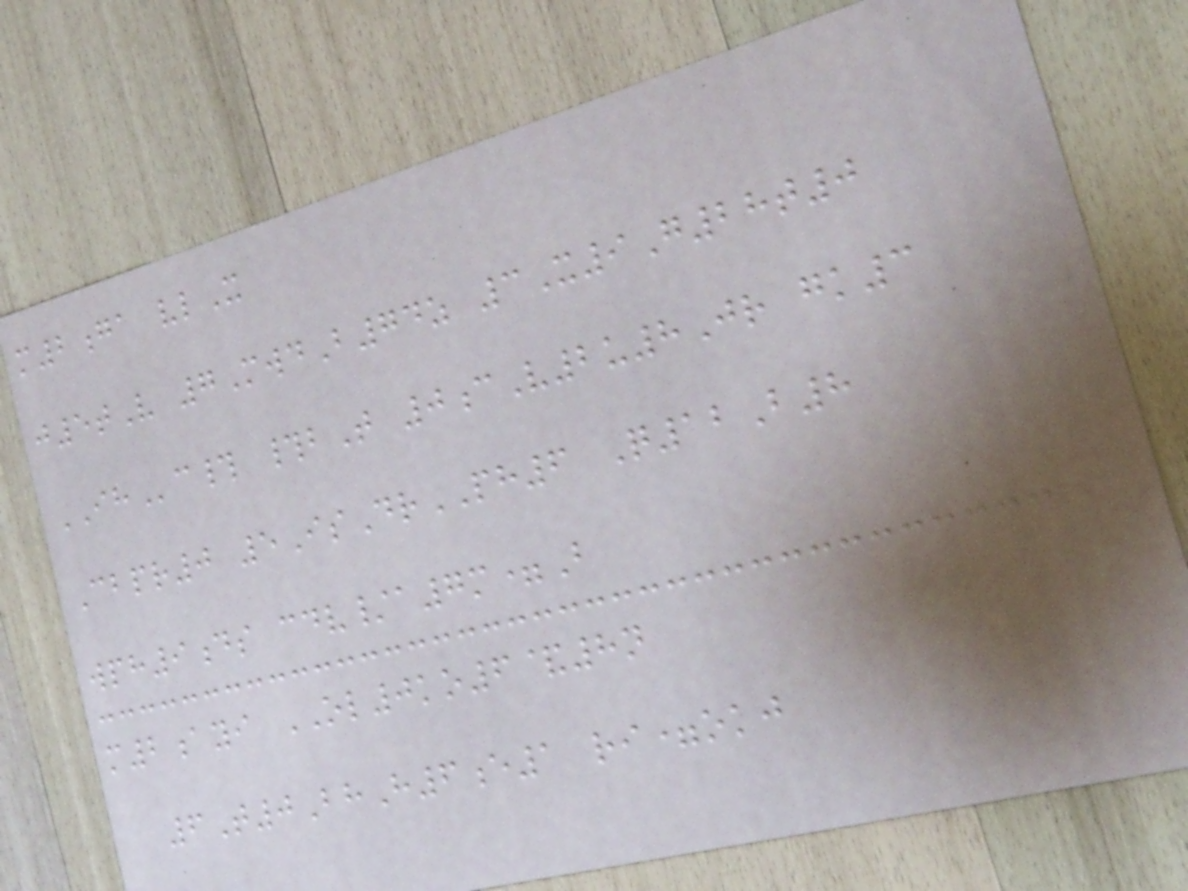m2ga vlX
j5tV 7MwdB74z 3X9G28t0
IHc# #bT 0cV2u8Jr gk3
Cbpr0 5IsDrPH6 Q12B8
wph9ds cdv/a7m=B
m2ayi OL0ko6&8n
6T0BhH6e1 ri=okj
